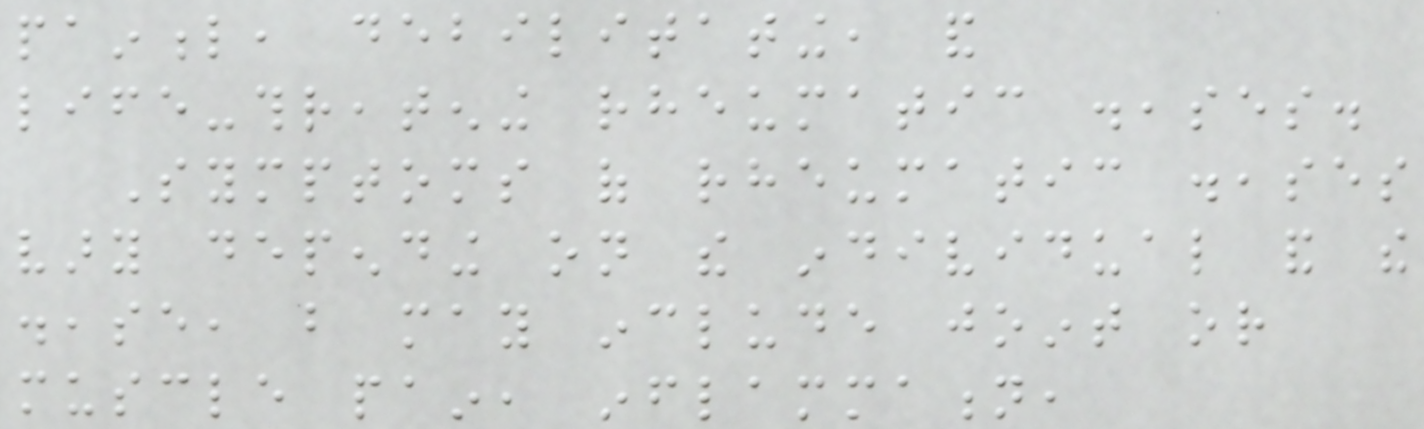painful, debilitating, and
life-threatening rheumatic diseases.
Symptoms of rheumatic diseases
vary depending on the individual and the
disease, but may include joint or
muscle pain, inflammation,
